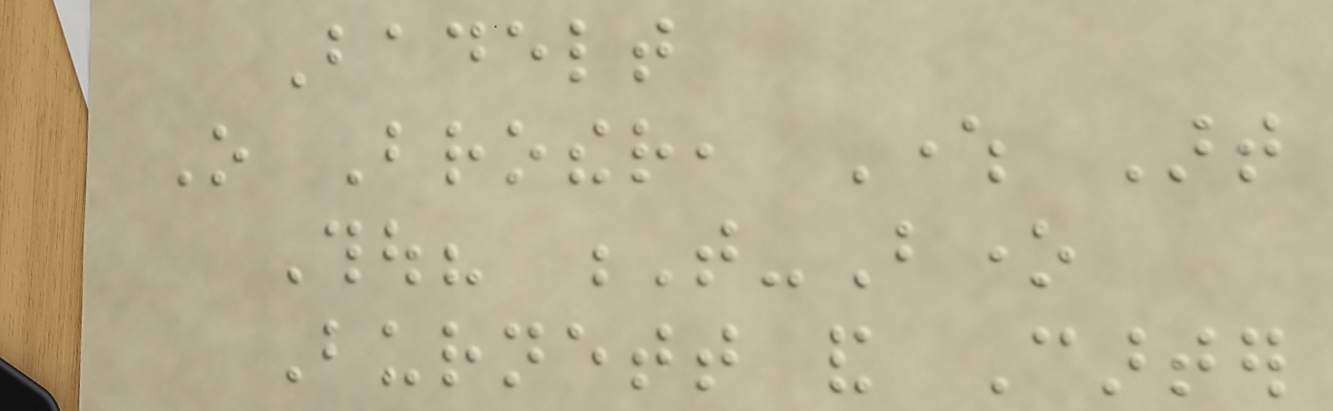Badelt
O Brother, Where Art
Thou? T-Bone
Burnett and Carter
